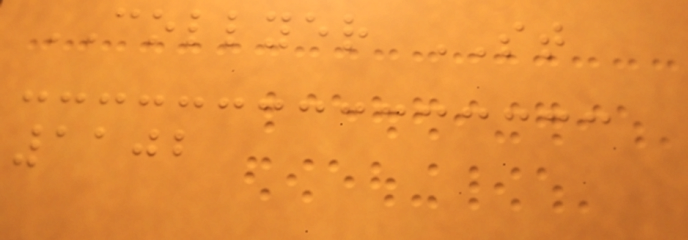COLLYER ST
1102
